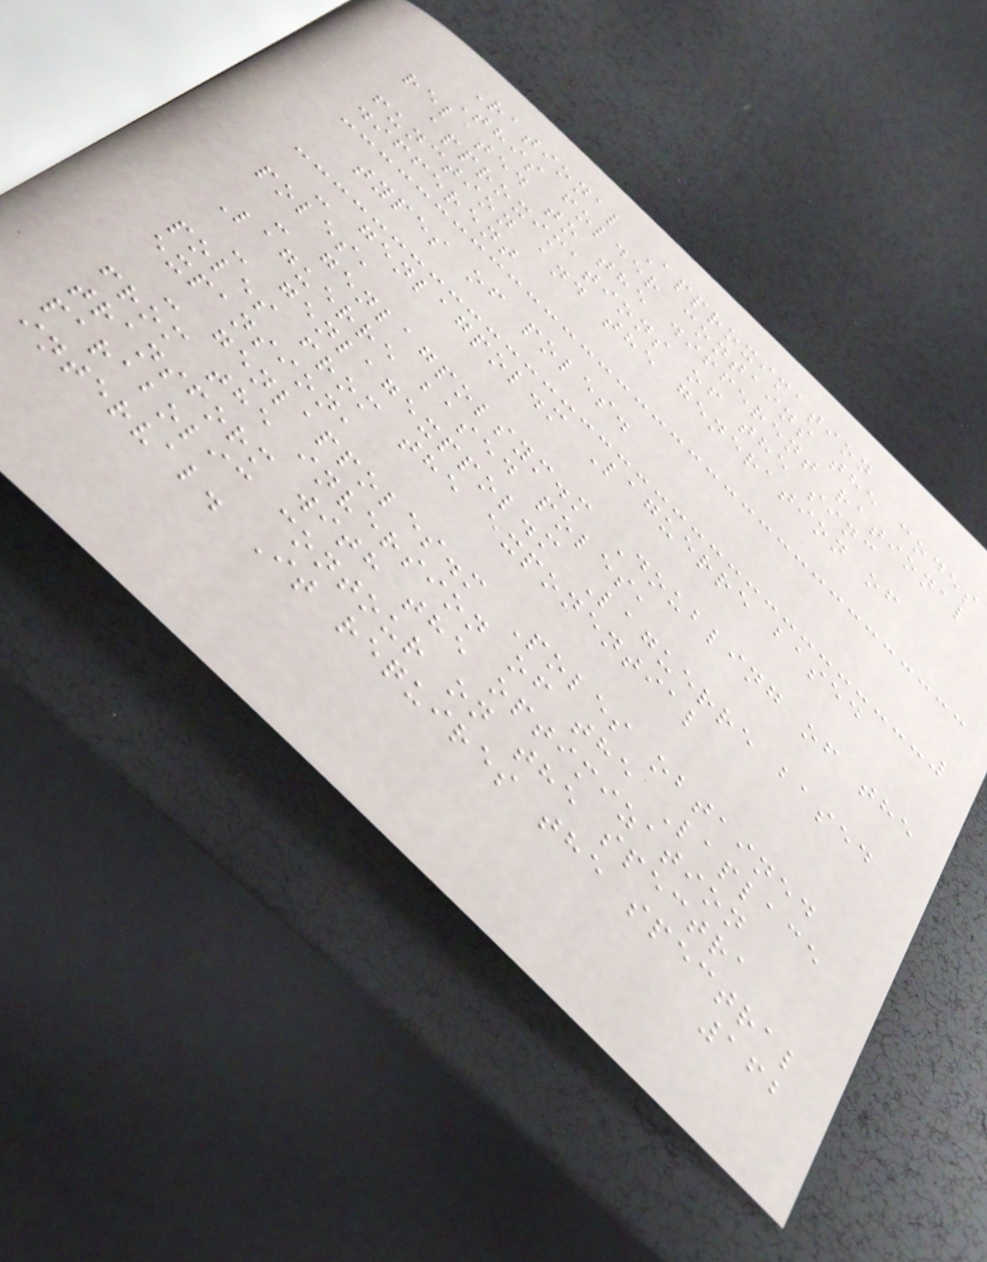Rational Approximation
This folder contains the codes
related to the different rational
approximations of the sinc
function and the generation of
different
types of poles.
- genlagpol.m Laguerre based
poles,
- genlagpolsym.m Doubling of the
Laguerre based poles,
- genlagexppol.m Laguerre based
poles from the exponential
expansion,
- genlappoles.m Poles obtained
from the inversion of the Laplace
transform with the optimization
parabolic contour on the spectra
interval. It requires the spectral
162
